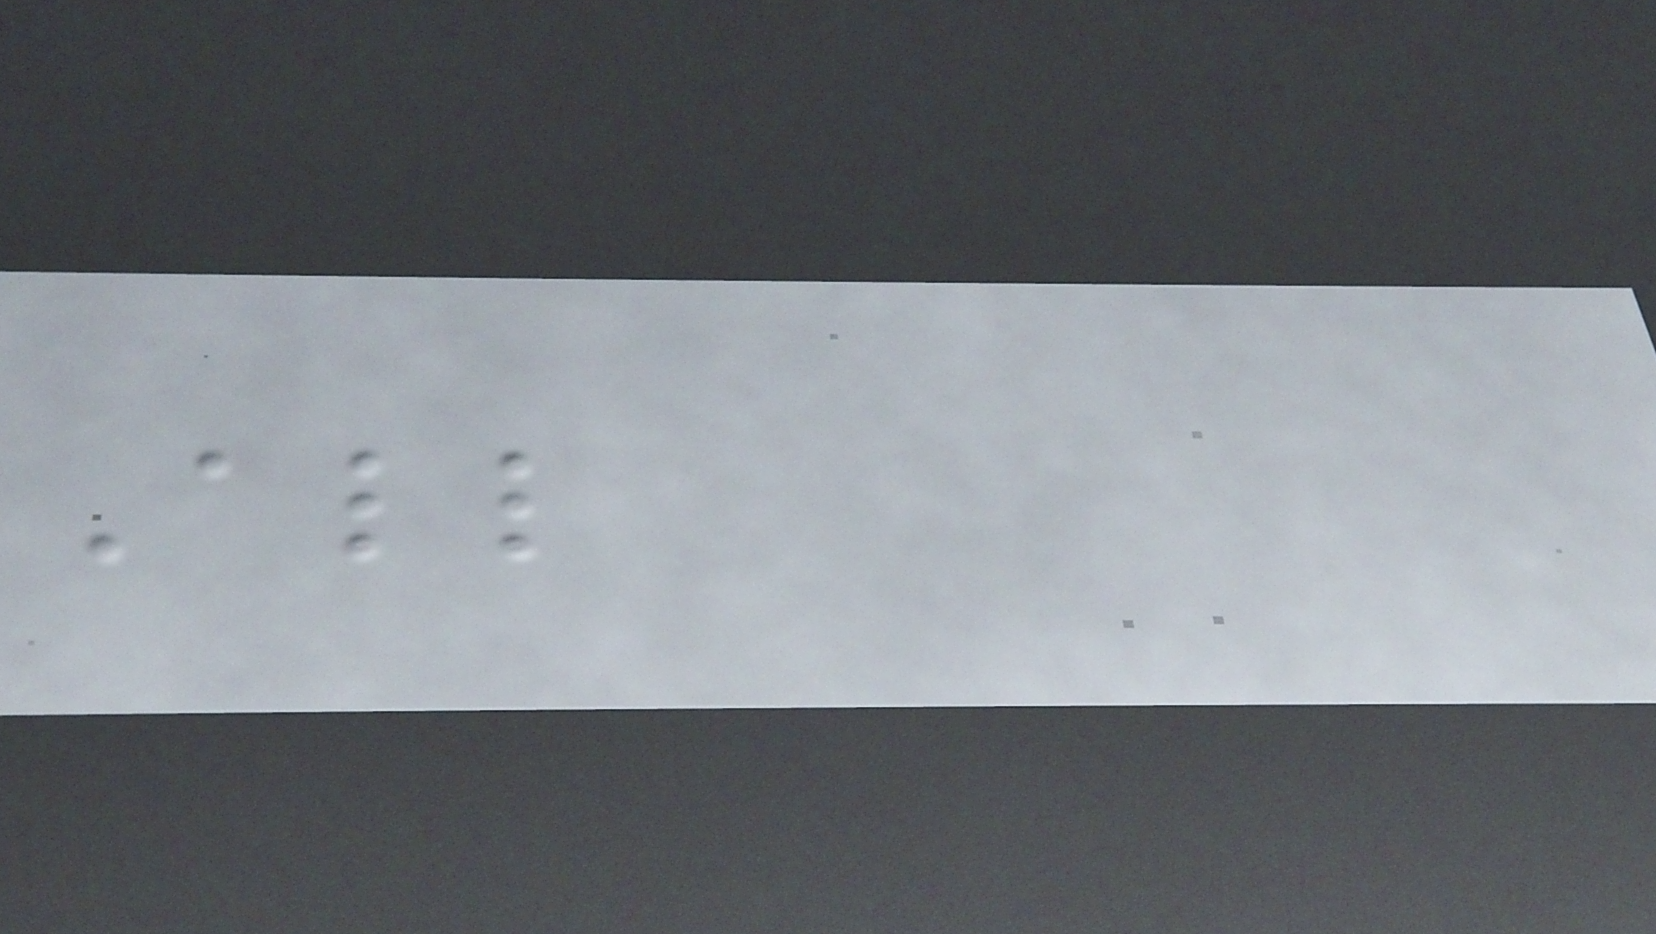All
